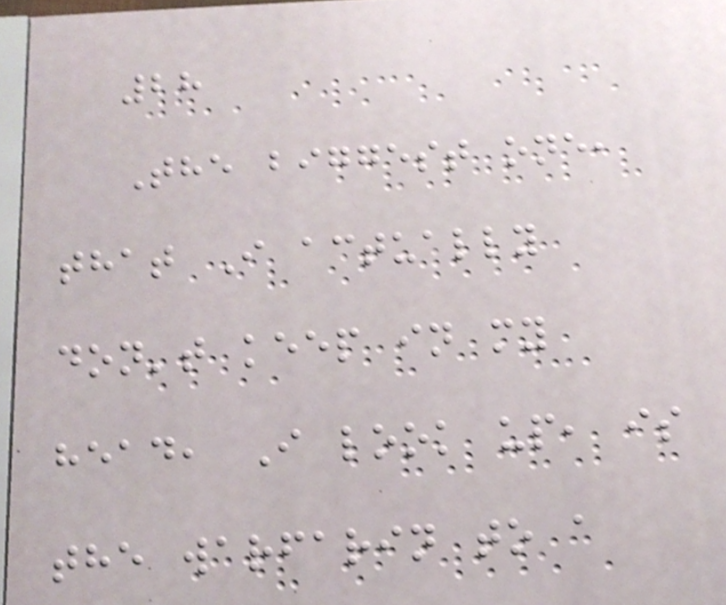28
The biggest one,
that I actually
don't keep in my
head, I look up, is
the warfarin to a
